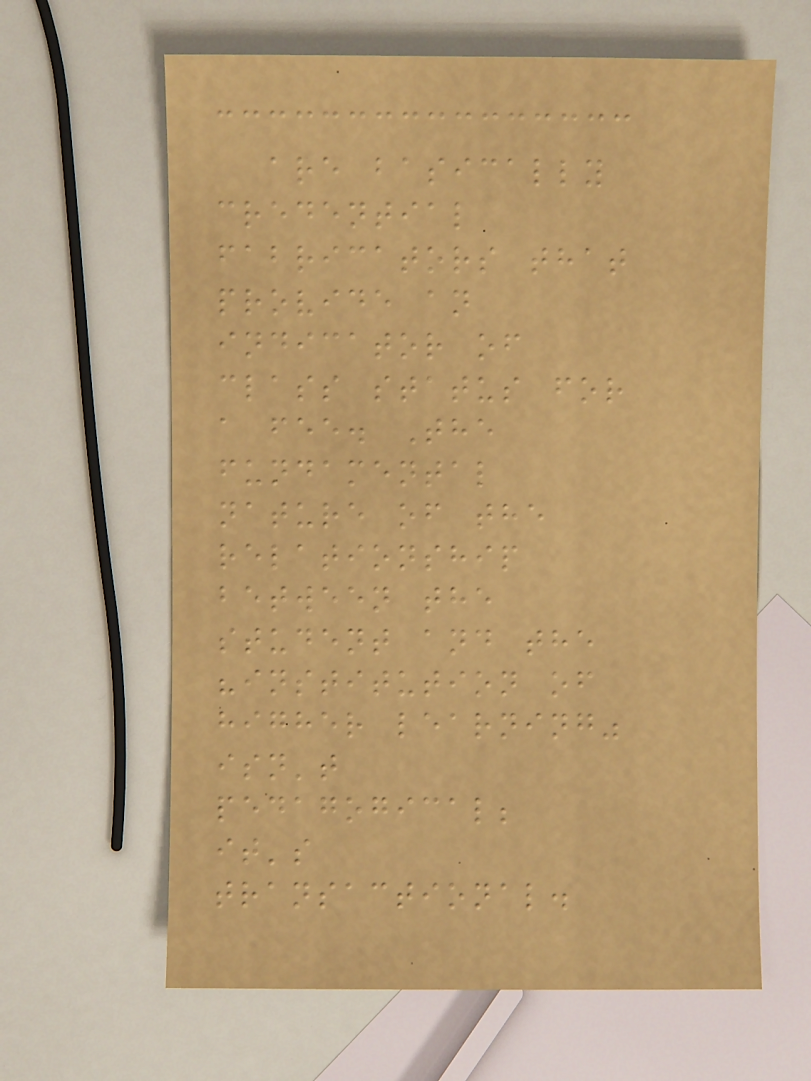are basically
credential
fabricators that
provide an
indicator of
class status for
a fee. The
fundamental
nature of the
relationship
between the
student and the
"institution of
higher learning"
isn't
pedagogical;
it's
transactional.
